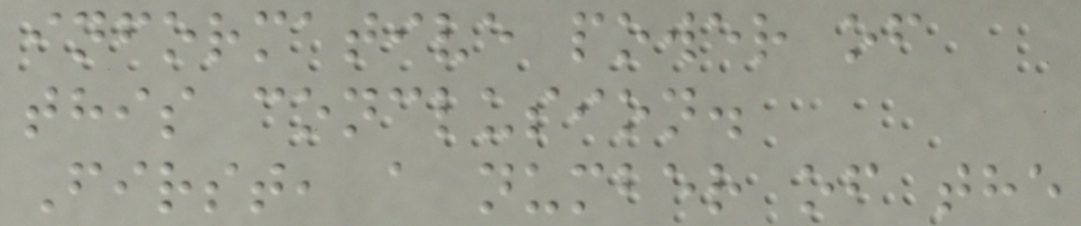informative power of
this conclusion.
First, a number of the
